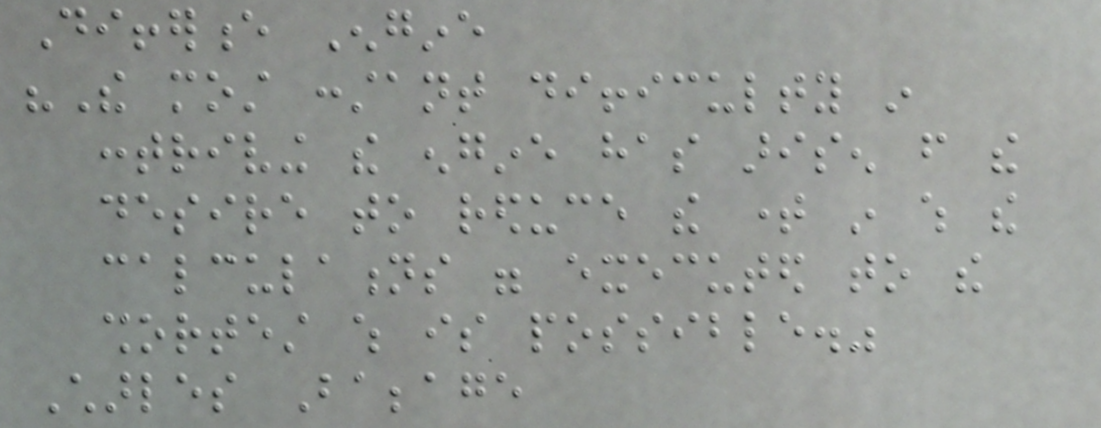Difference Engine
"The most constant difficulty in
contriving the engine has arisen from the
desire to reduce the time in which the
calculations were executed to the
shortest which is possible."
Charles Babbage
